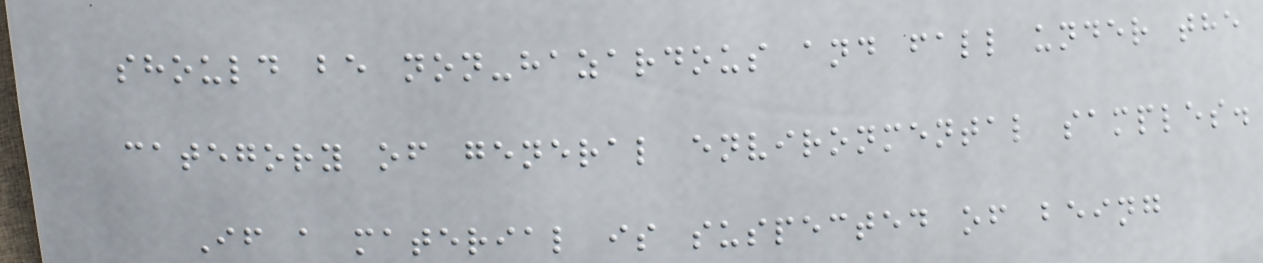should be non-hazardous and fall under the
category of general environmental samples.
If a material is suspected of being
